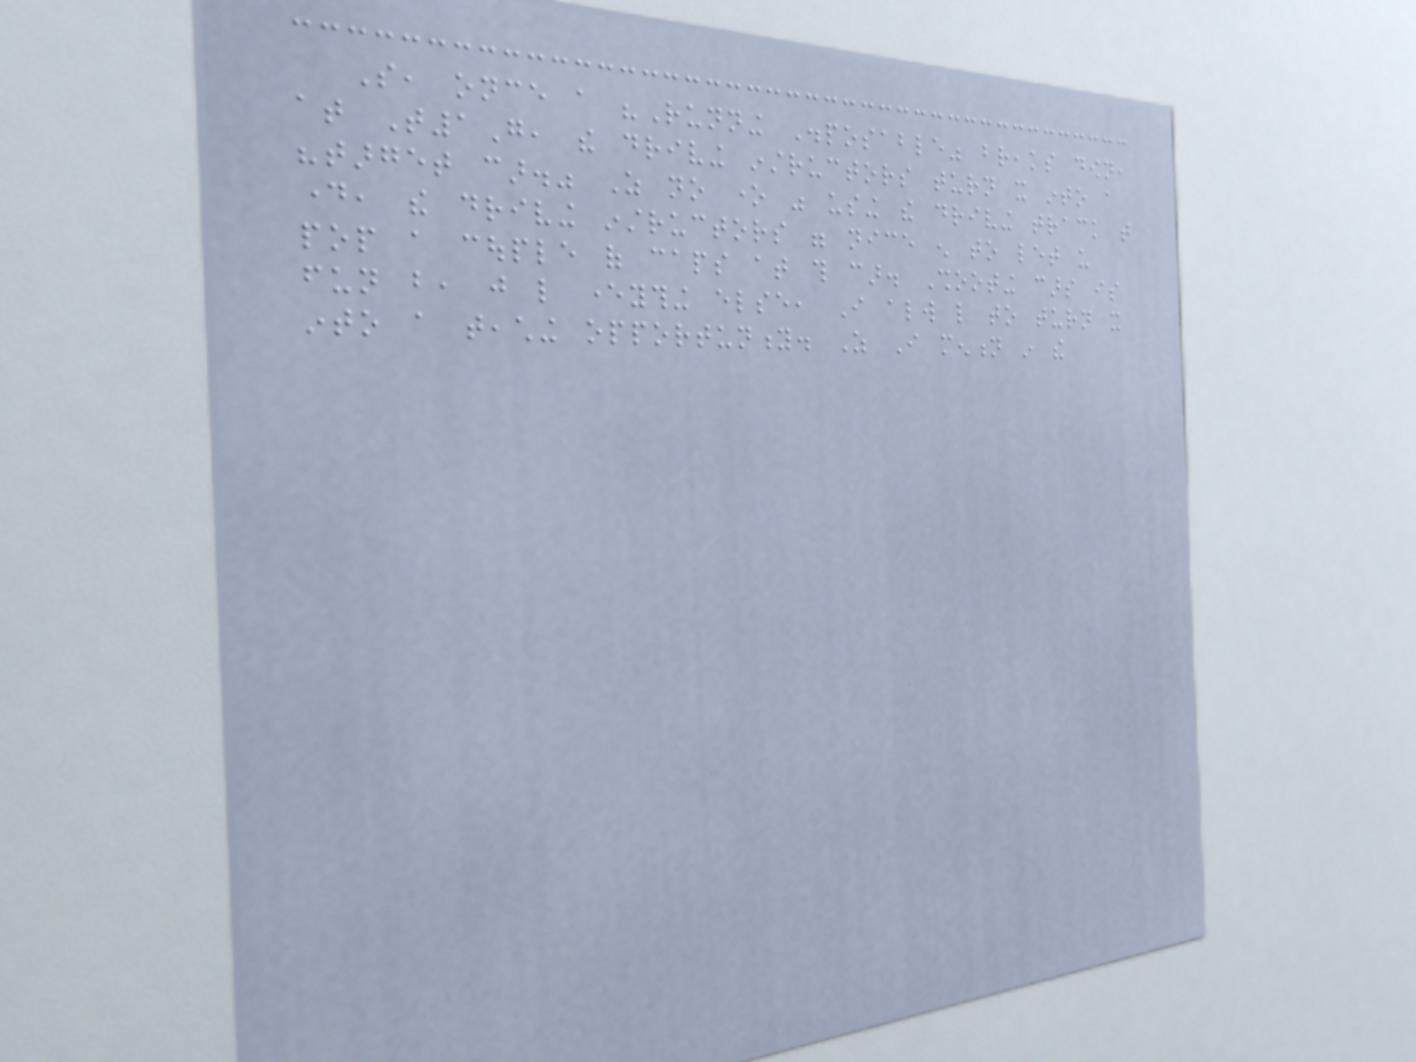So, once a "Running Disposable" breaks down,
at T1G, the driving instructors turn it into a
"target car." As no one was using the driving track that
day, the driving instructors were nice enough to let us
pop a couple of caps at this car. Shooting cars is
fun but, just like everything else, I always like to turn it
into a teaching opportunity. As I mention in the
